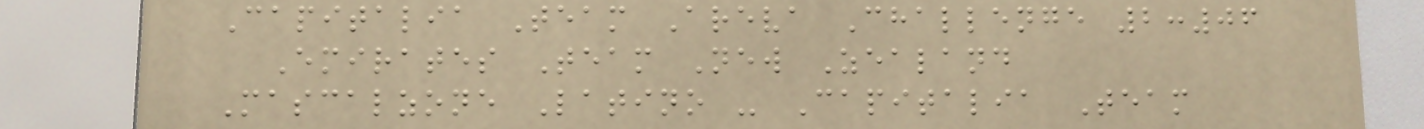Capitalia Team Areva Challenge 2:06
Emirates Team New Zealand
Mascalzone Latino - Capitalia Team
